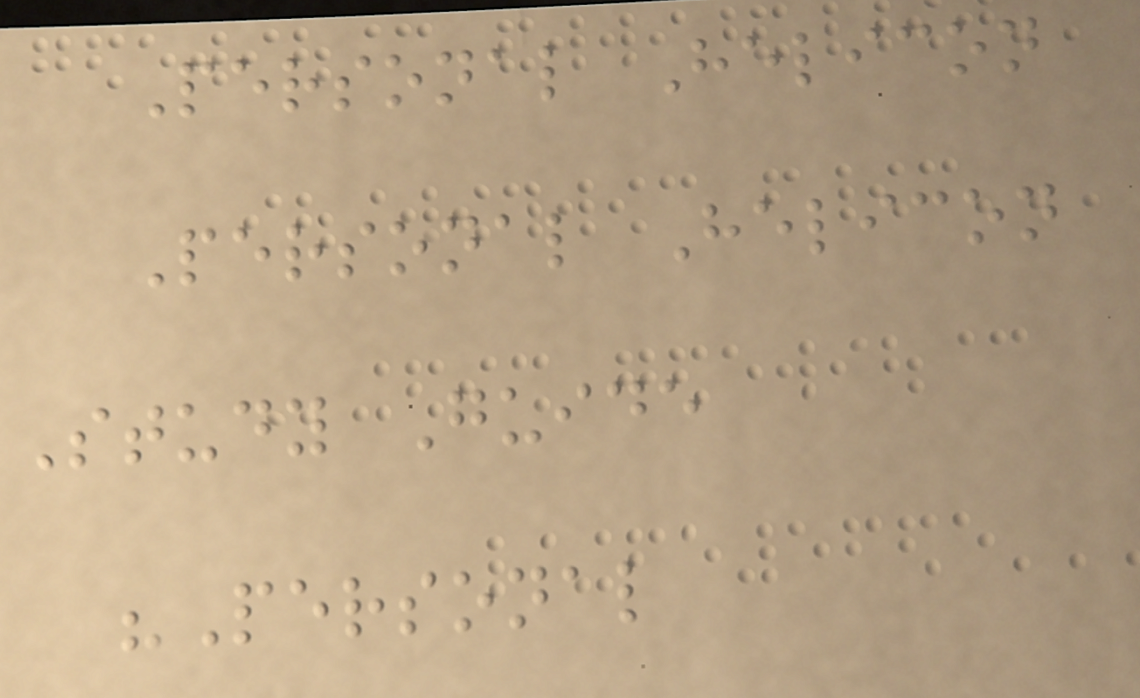Personal Helicon
Personal Helicon
Study Guide
"Personal
